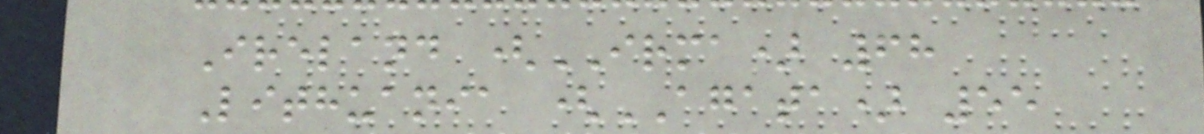Ireland (IRMA) 68
Lithuania (AGATA) 55
